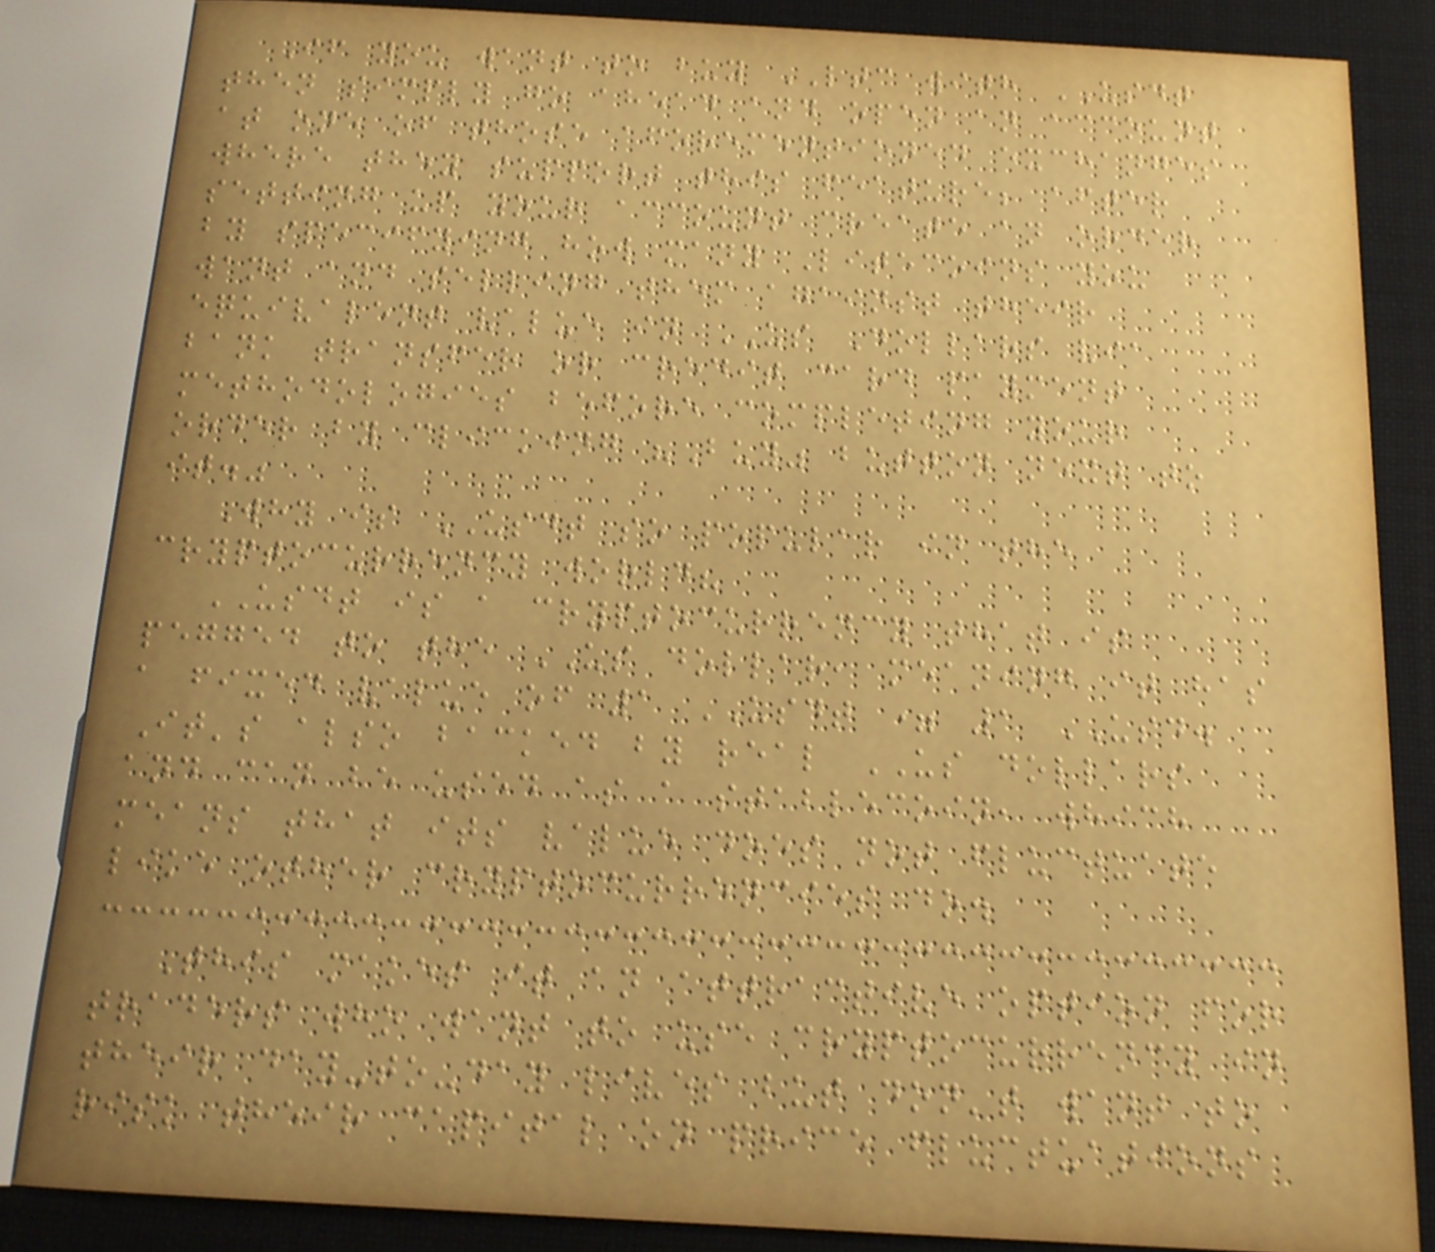If you want to buy LTC with USDT
then simply go ahead and open an account
at one of those aforementioned exchanges
where they support this feature; after
setting up your account create an order
by specifying how many Litecoins you
want and selling them against their
equivalent value in US Dollars via
bank transfer or credit card payment
methodologies before completing your
order by clicking "Buy" button next to
it."
Why is USDT so popular in the
cryptocurrency world?
USDT is a cryptocurrency that is
pegged to the US dollar, meaning it has
a fixed value of 1 USDT = 1 USD.
It's also backed by real US dollars
and can be used as a stablecoin, which
means that its value does not fluctuate
like other cryptocurrencies do.
This makes it an attractive option for
traders who want to use cryptocurrency in
their day-to-day lives but don't want to
risk their capital on price fluctuations
